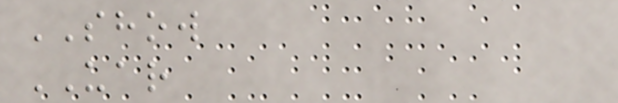SHOW
UAR
